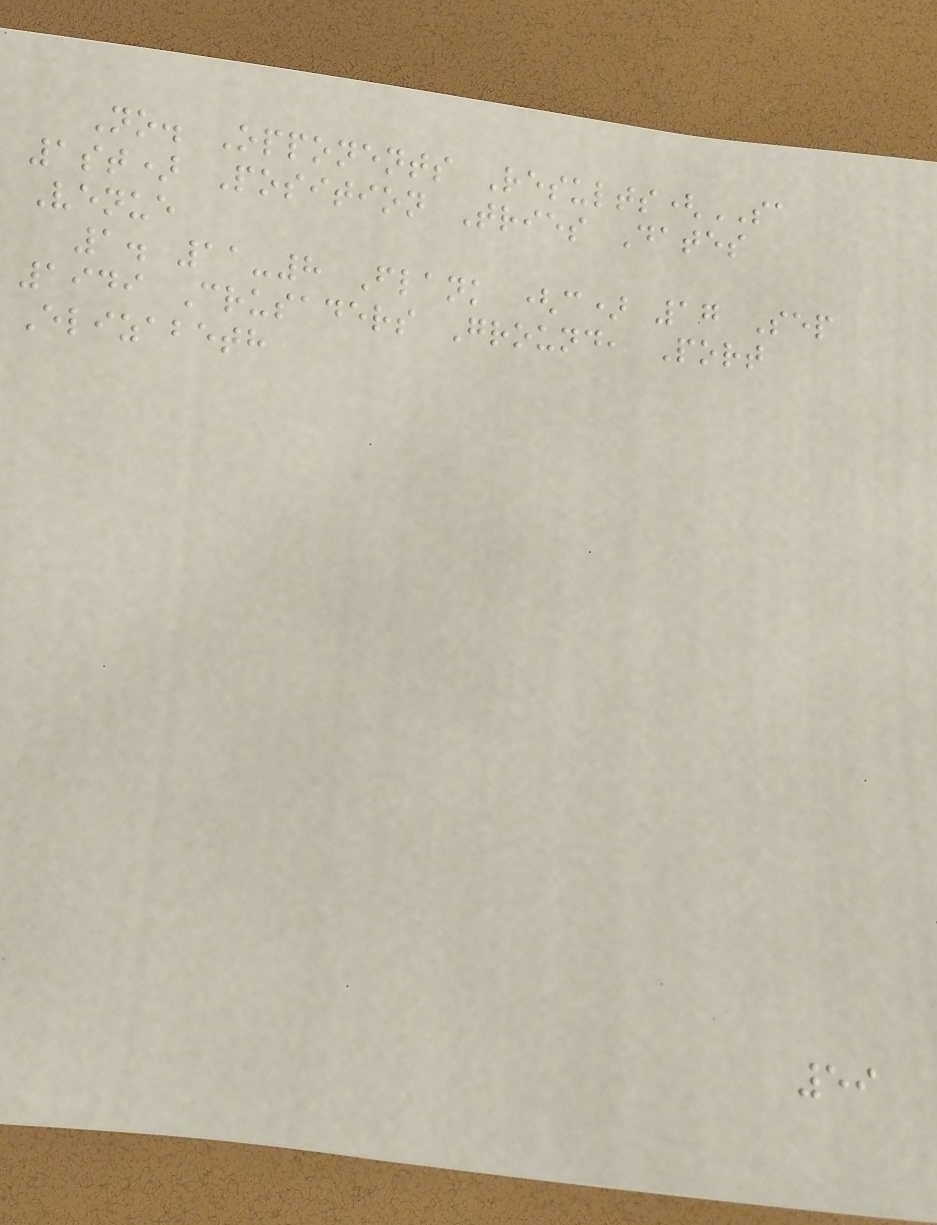No. Opponents Results(SA
1st) Position Tries Dates
Venue
1. 11-8 Flank (c) 17 Sep
1949 Crusaders Ground, Port
Elizabeth
59
